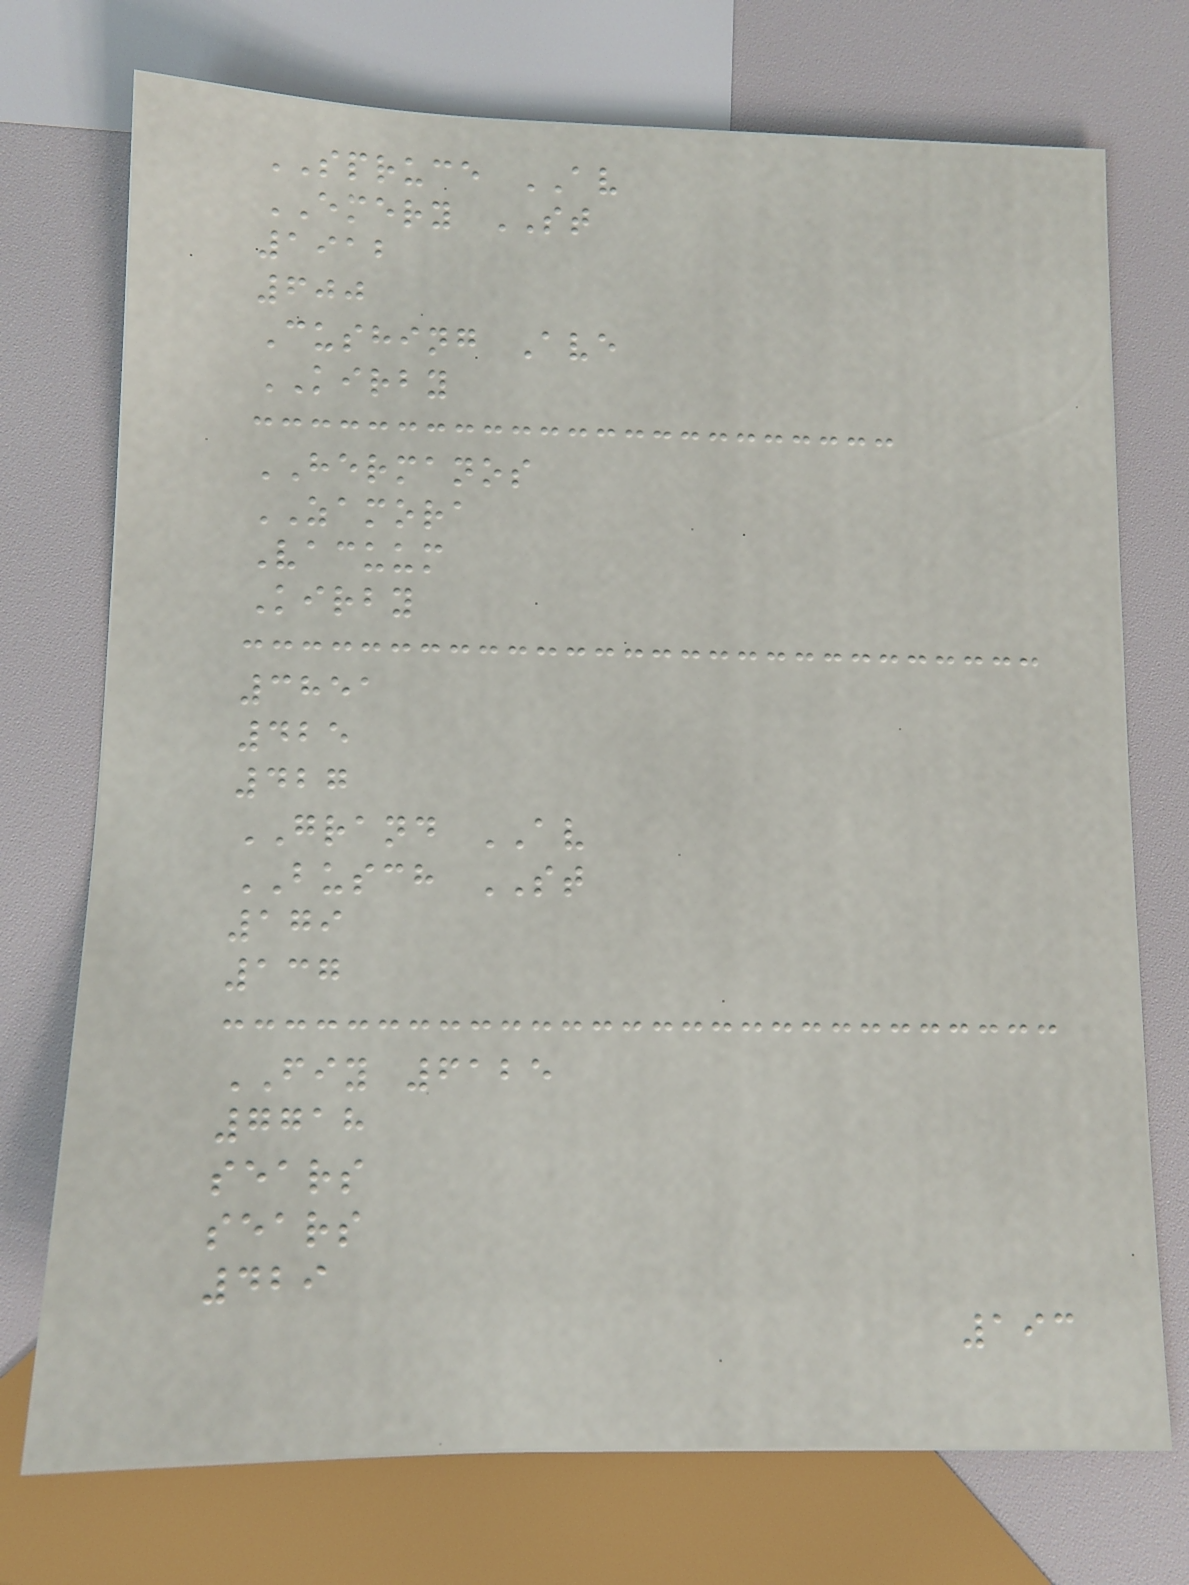SPRUCE AV
EMERY ST
1912
600
Cushing Ave
KIRBY
HERMANOS
ZAMORA
Vacuum
Kirby
3851
425
427
GRAND AV
BUSCH ST
179
137
FIY 6125
7718
sears
sears
429
193
